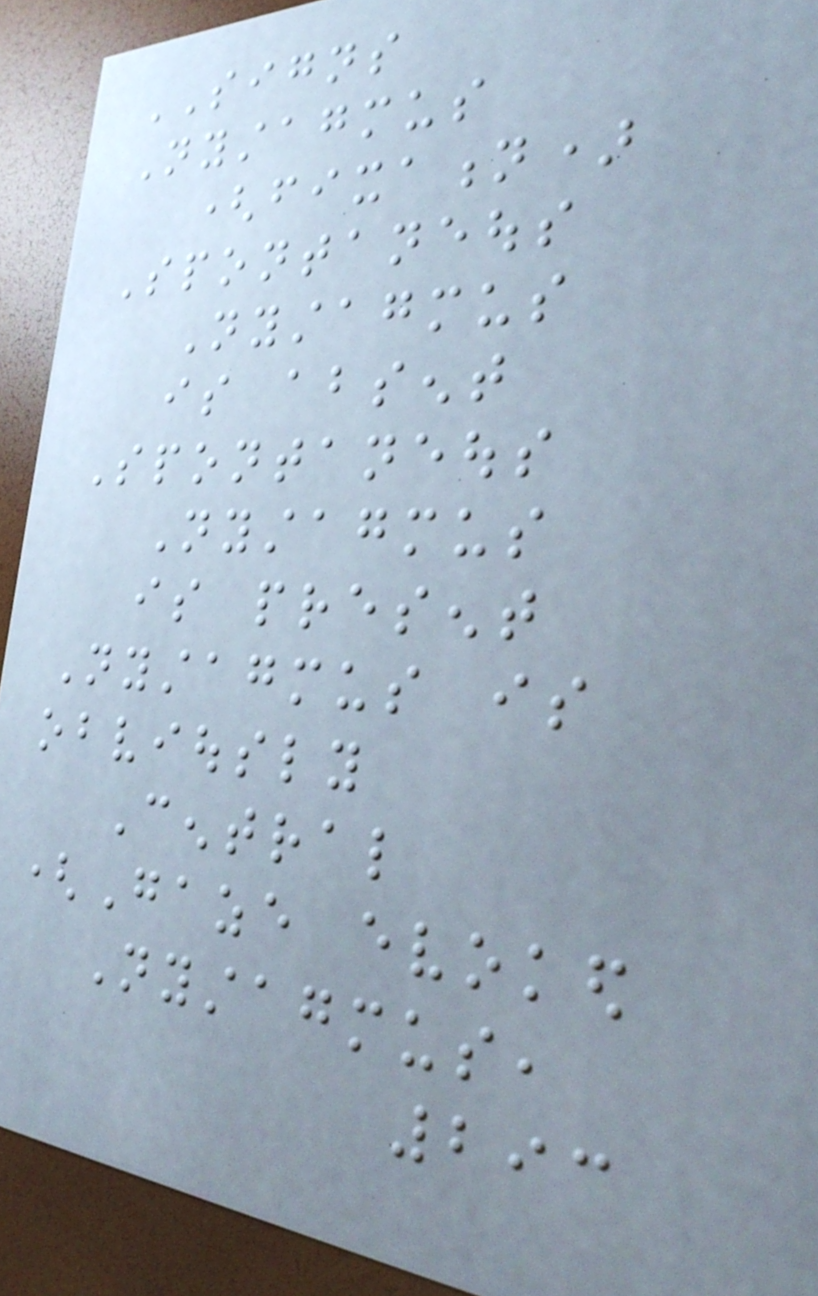SIGNS
Nystagmus
(fixation)
Spontaneous
Nystagmus
is absent
Spontaneous
Nystagmus
is present
Nystagmus is
obviously
Central
(Gaze evoked
Nystagmus,
293
